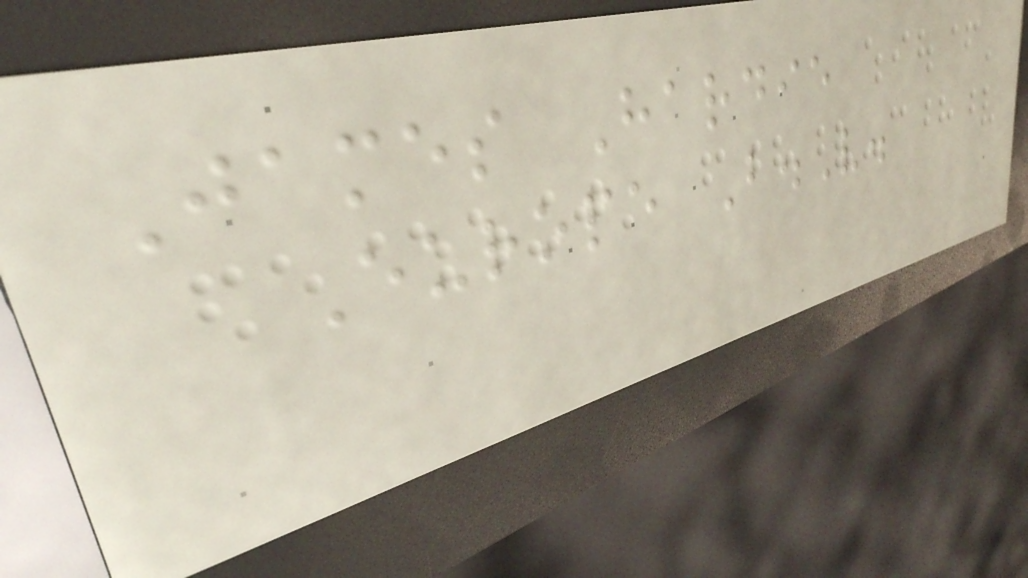James Hardie
Europe B.V.
